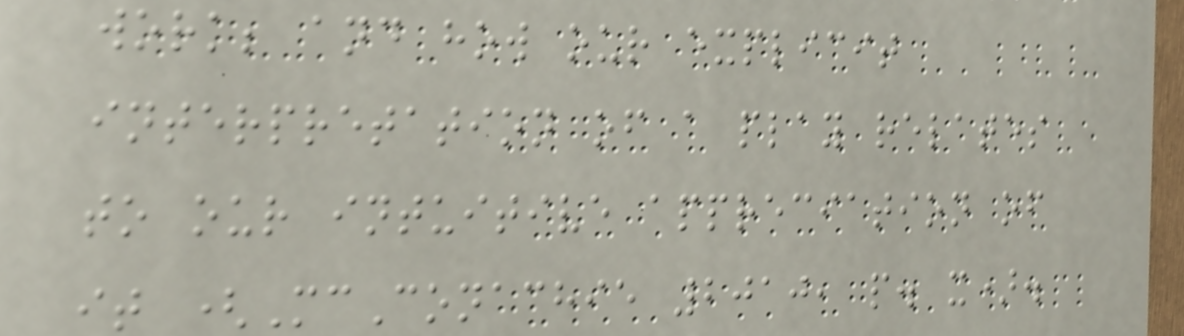work; and how our explicit
interpretation of a play relates
to our intuitive appreciation of
it (McConachie 2010, p. x).
